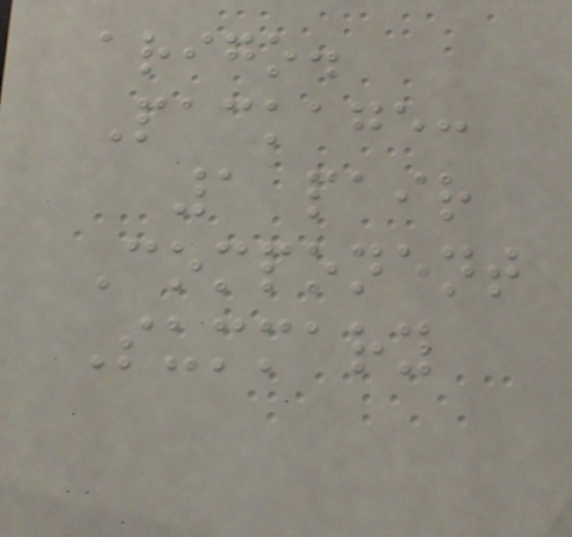arigo.
Package:
1 pair
Component
Summary
